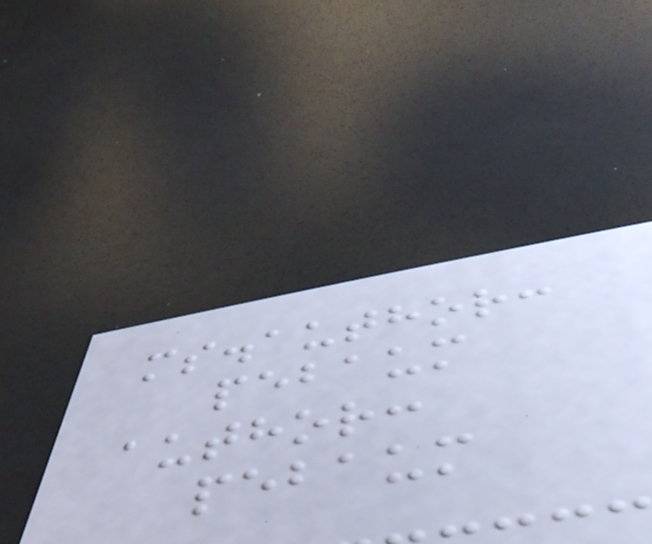ms.author:
pebaum
author:
pebaum
